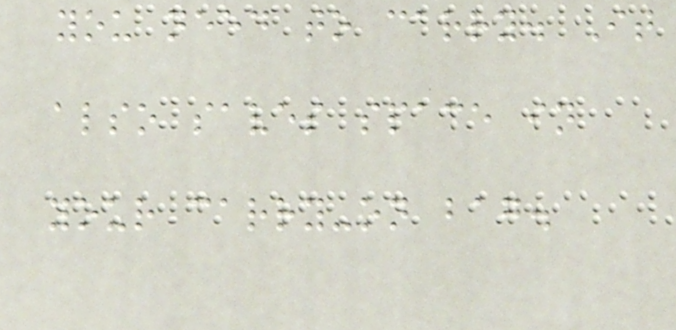you need to carry. It
also saves space in
your carry-on bag.
